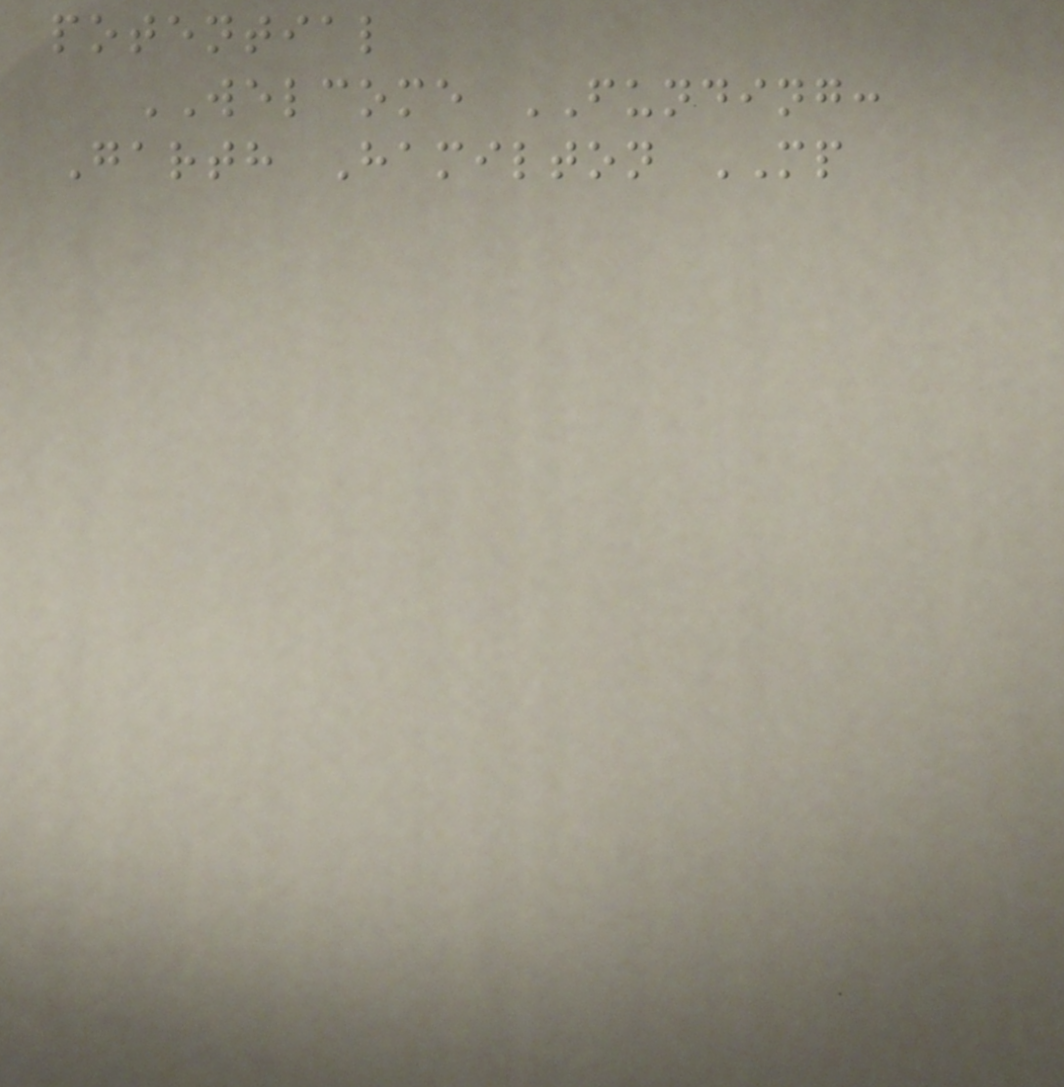potential
WELCOME FUNDING:
Garth Hamilton MP
